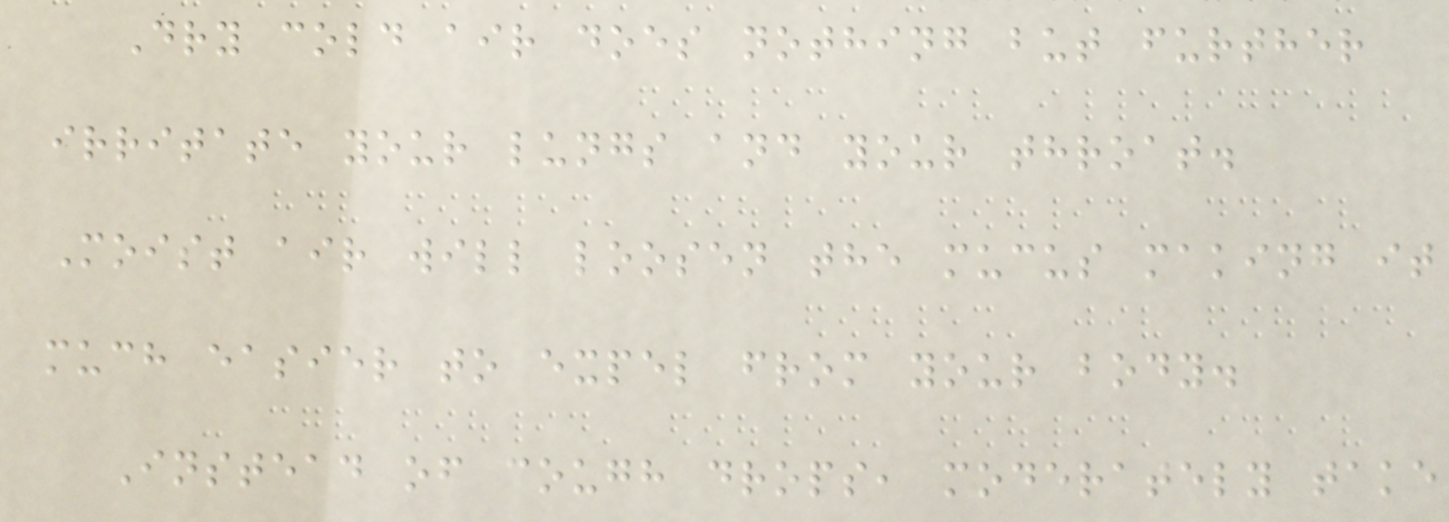Dry cold air does nothing but further
irritate your lungs and your throat.
Moist air will loosen the mucus making it
much easier to expel from your body.
Instead of cough drops, moderately take
